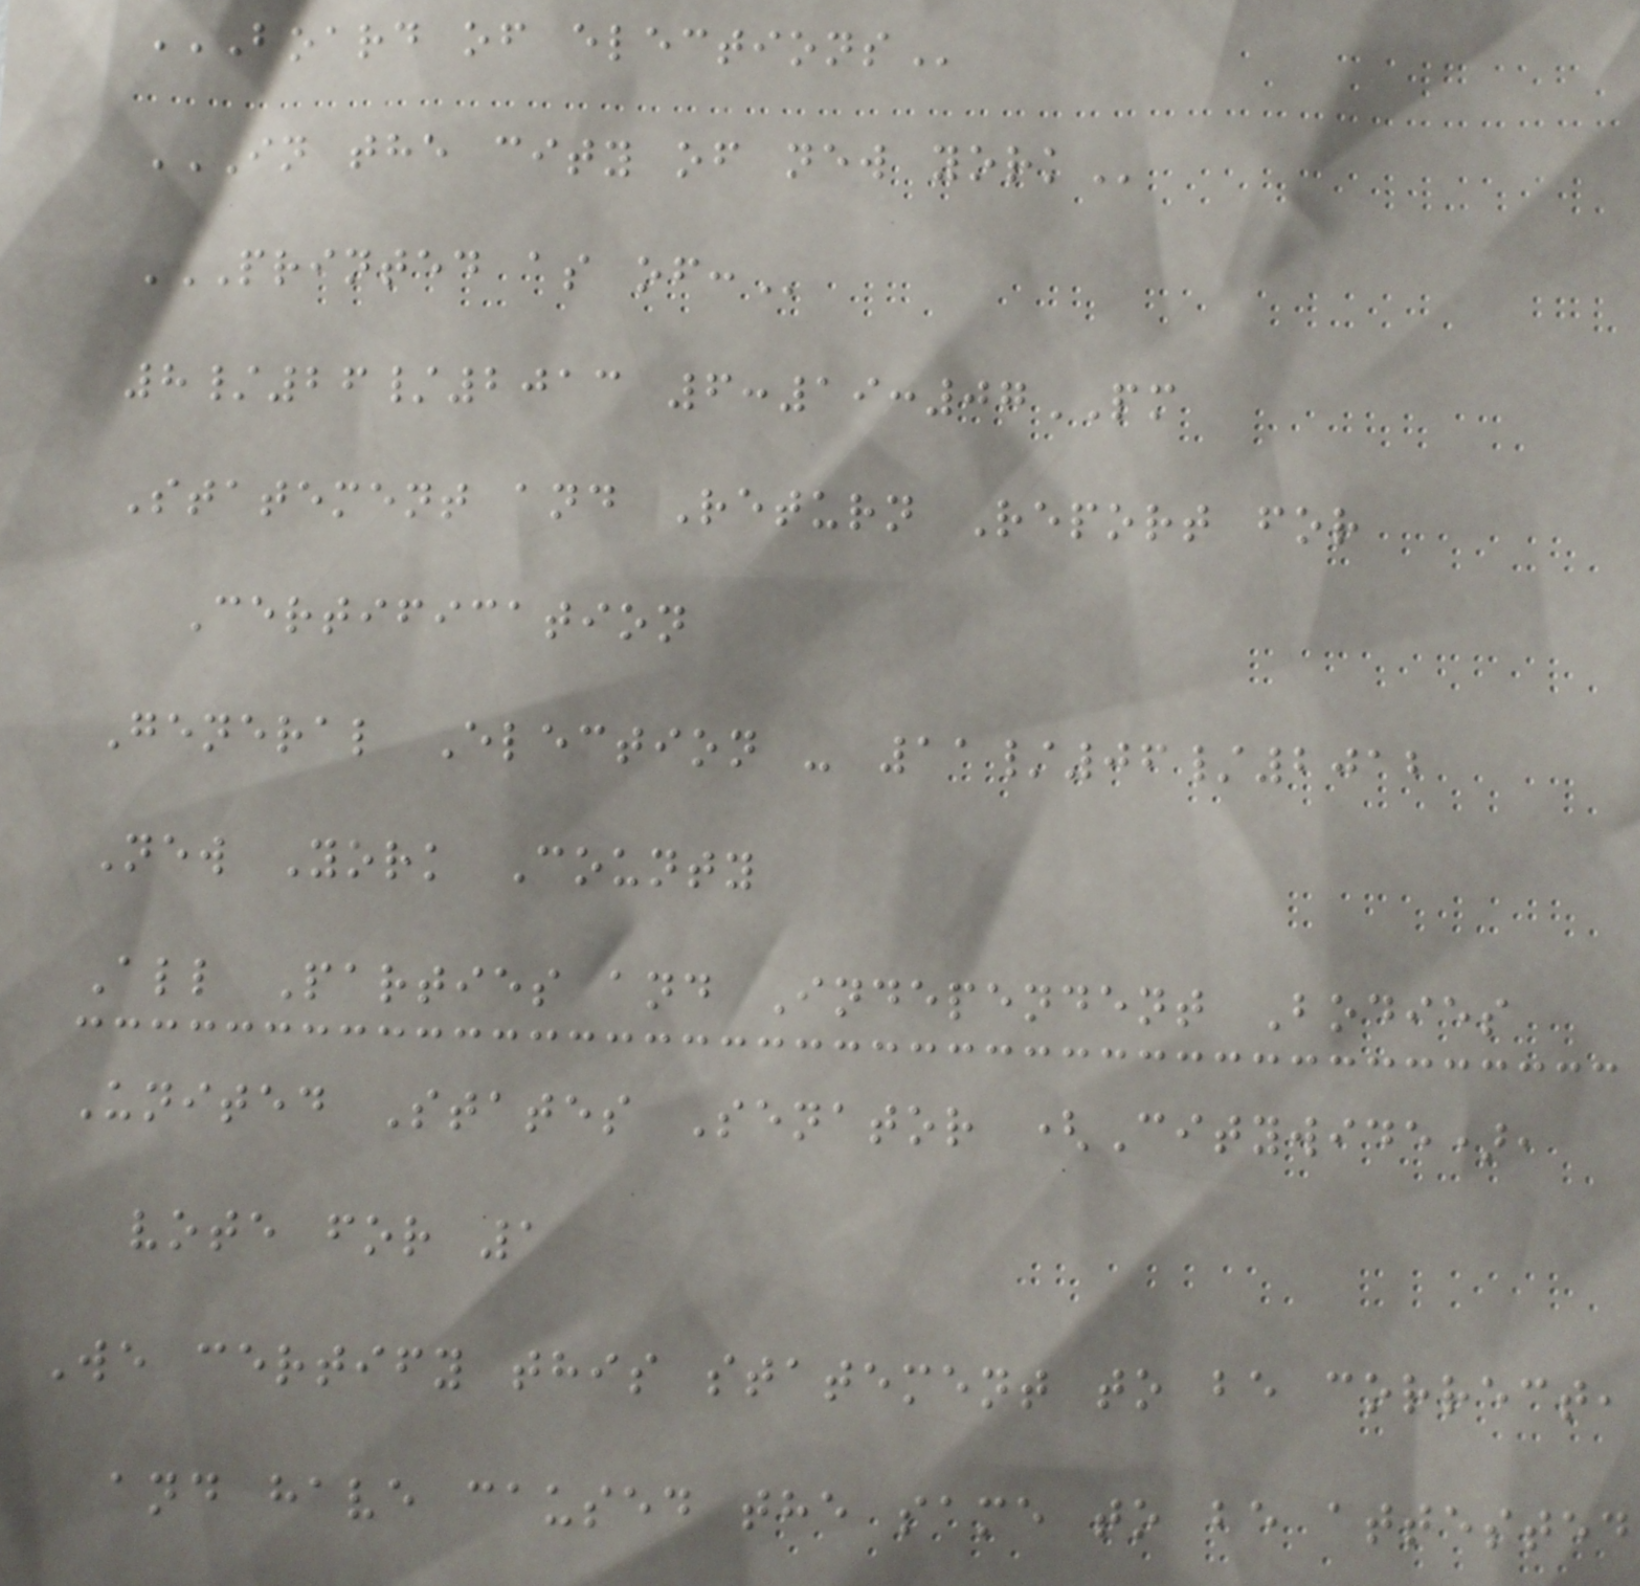BOARD OF ELECTIONS
IN THE CITY OF NEW YORK
PRINTED AS OF:
8/26/2013 6:19:07PM
Statement and Return Report for
Certification
General Election - 11/06/2012
New York County
All Parties and Independent Bodies
United States Senator (Citywide),
vote for 1
We certify this statement to be correct,
and have caused the same to be attested
